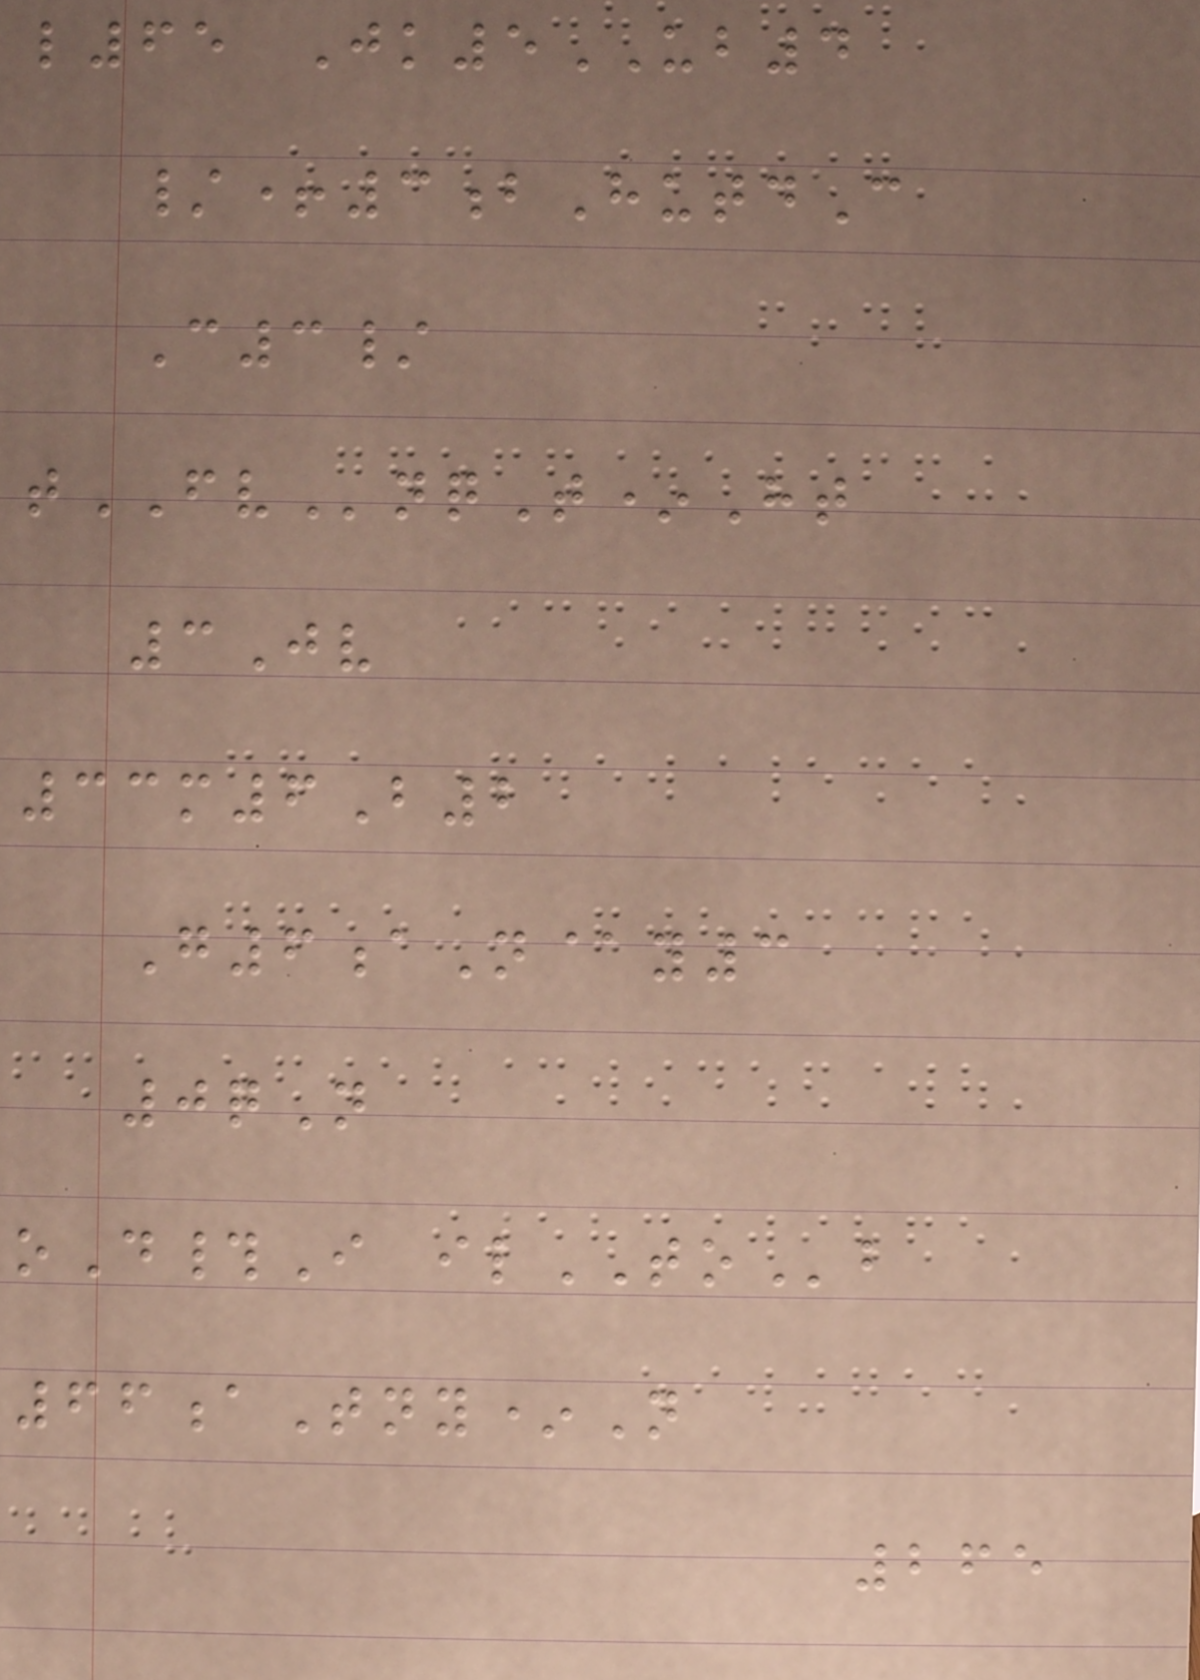l65 Jk5UB4
/+3bHutdC
C3/
tFVnqT*Ht
3Jv
33m6B2
G6aN@y3
0qN
oD#I ilTOb
66aTny*N
265
